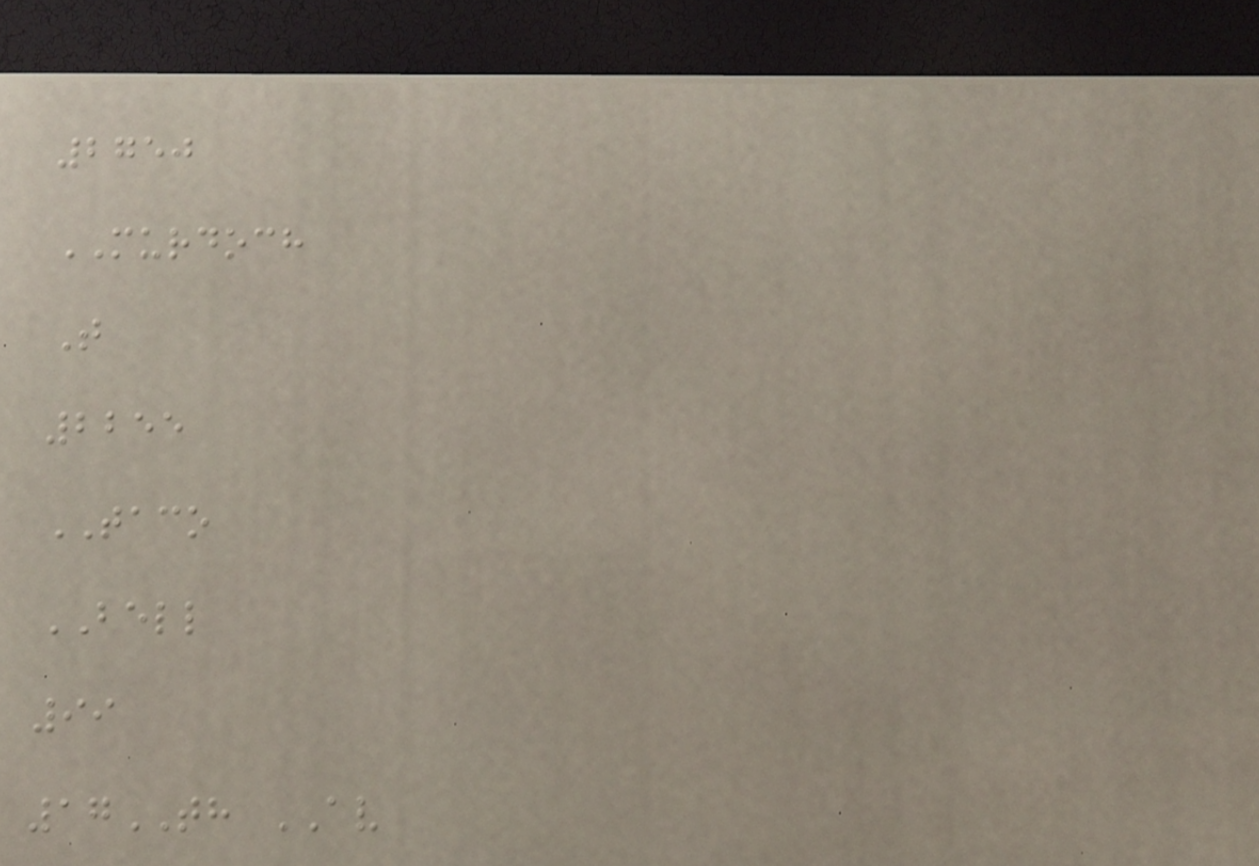2750
MURDOCH
T
2255
TACO
BELL
99
17TH AV
